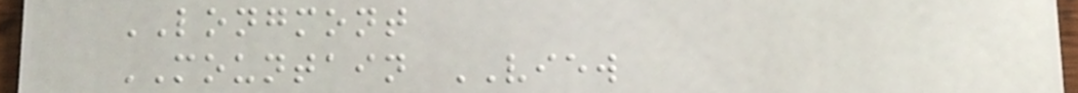LONGMONT
MOUNTAIN VIEW
